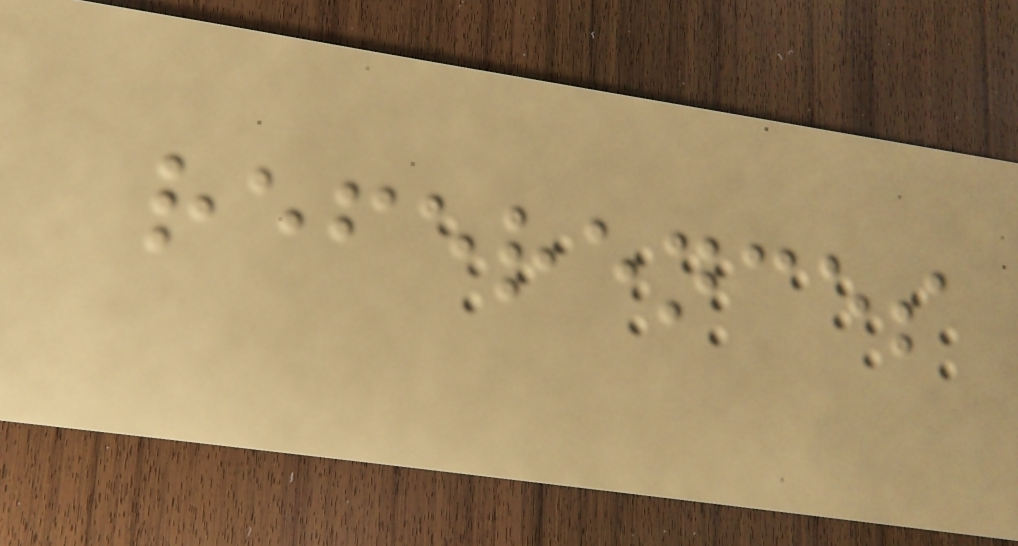references
